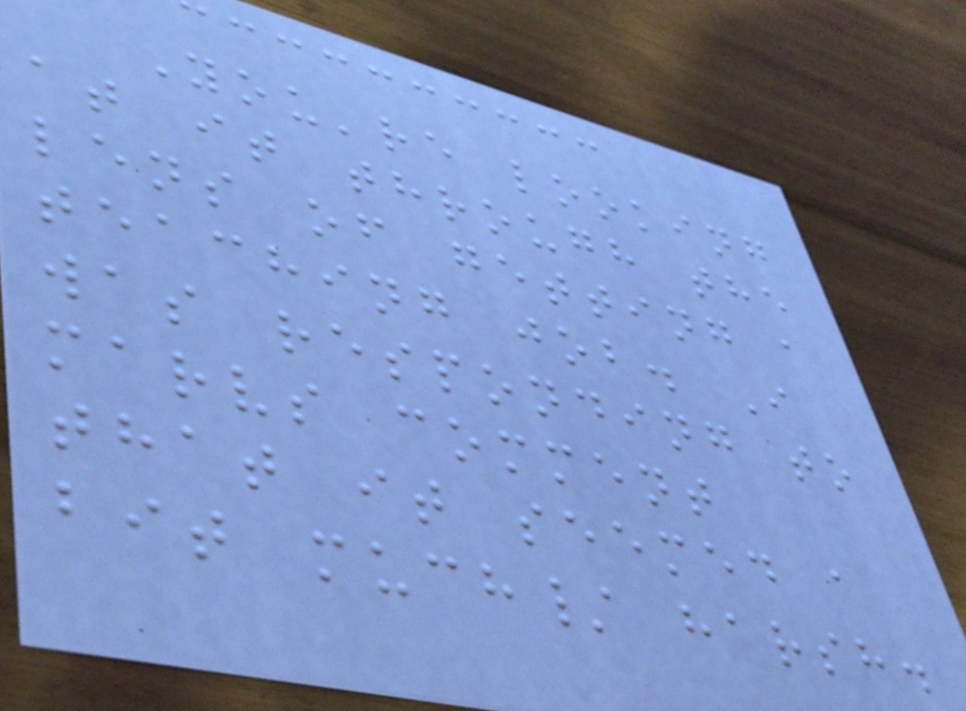You're looking
at it through the
lens of getting a
teaching job. I
was responding to
marvs comment
that it seemed a
bit much/ harsh.
